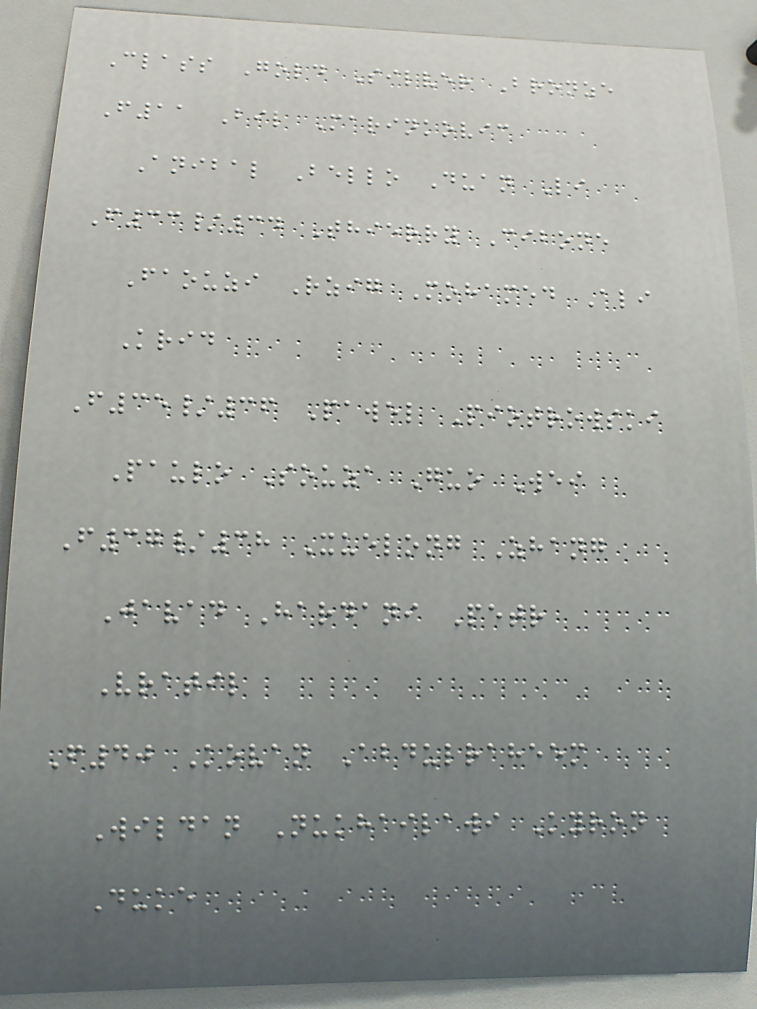Class Gold Silver Bronze
F11 Bil Marinkovic
Anibal Bello Duan Li
F33/34 Thierry Cibone
Faouzi Rzig Mohamed Ali
Krid
F35/36 Pawel Piotrowski
Paulo Souza Guo Wei
F37/38 Xuelong Zhang
Javad Hardani Petr
Vratil
F40 Kovan Abdulraheem
Wildan Nukhailawi Kyron
Duke
